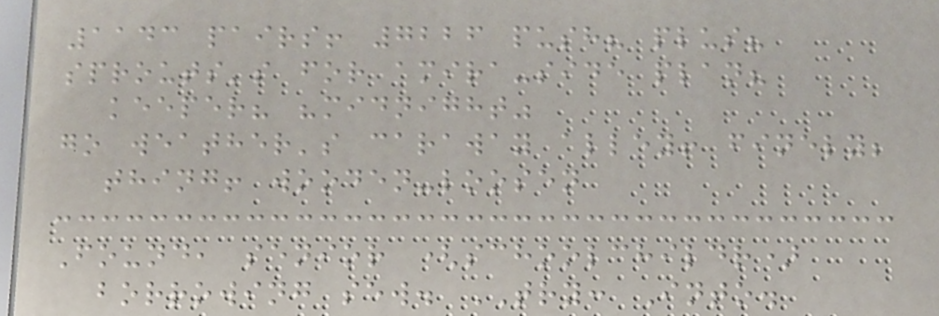1143 pairs! 7226 push? plus?
sprouts's for amira-side plan?
keeper? "midnight"
go weather's caraway alley! finely;
thing! wooden-loosen
Found, senior (schoolchildr)
borrowing sew. TRY: Into.
